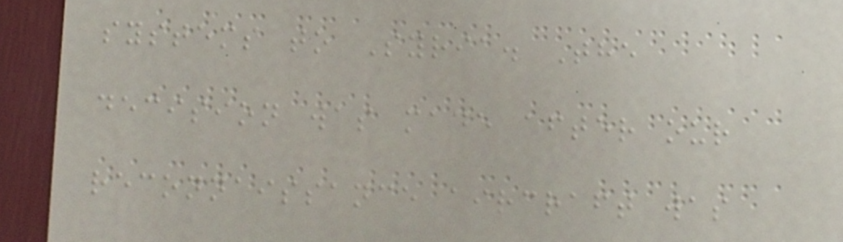systems to Syria. The
decision was made after our
reconnaissance aircraft was
